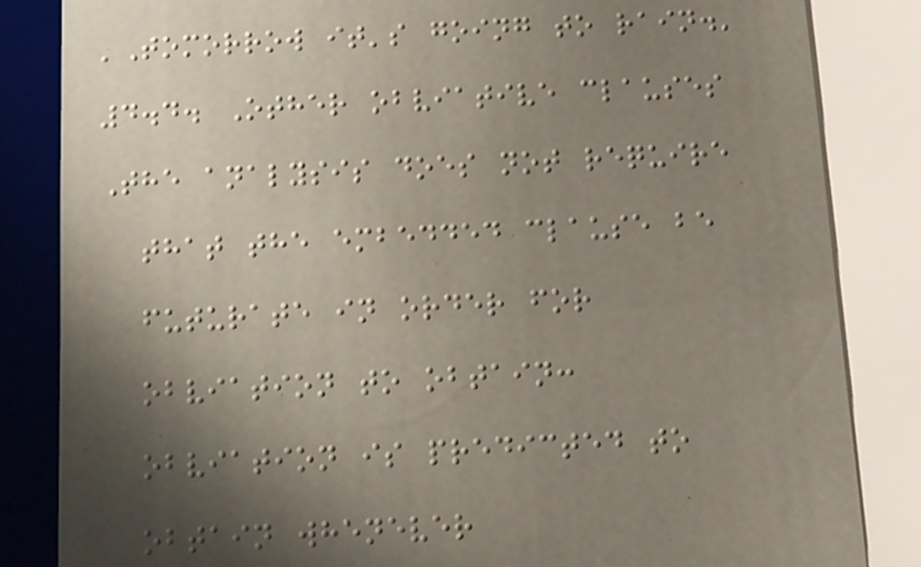'Tomorrow it's going to rain.'
4.4. Other obviative clauses
The analysis does not require
that the embedded clause be
futurate in order for
obviation to obtain:
obviation is predicted to
obtain whenever
